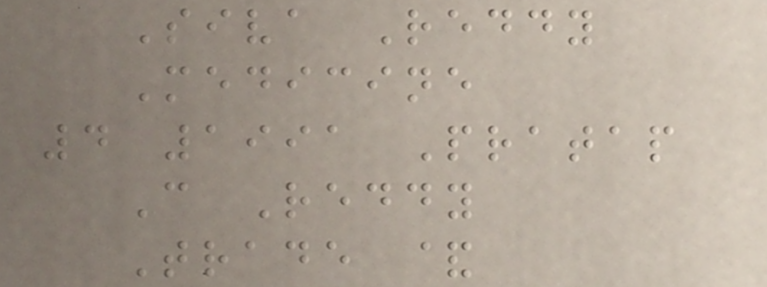Siva Reddy
Medicine
4 1991 Pratap
C Reddy
Trade &
